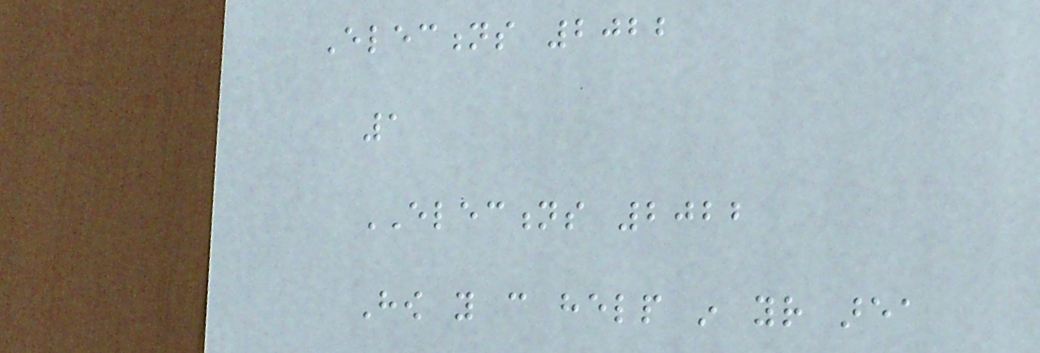Elections 2022
1
ELECTIONS 2022
How you can help in your area
